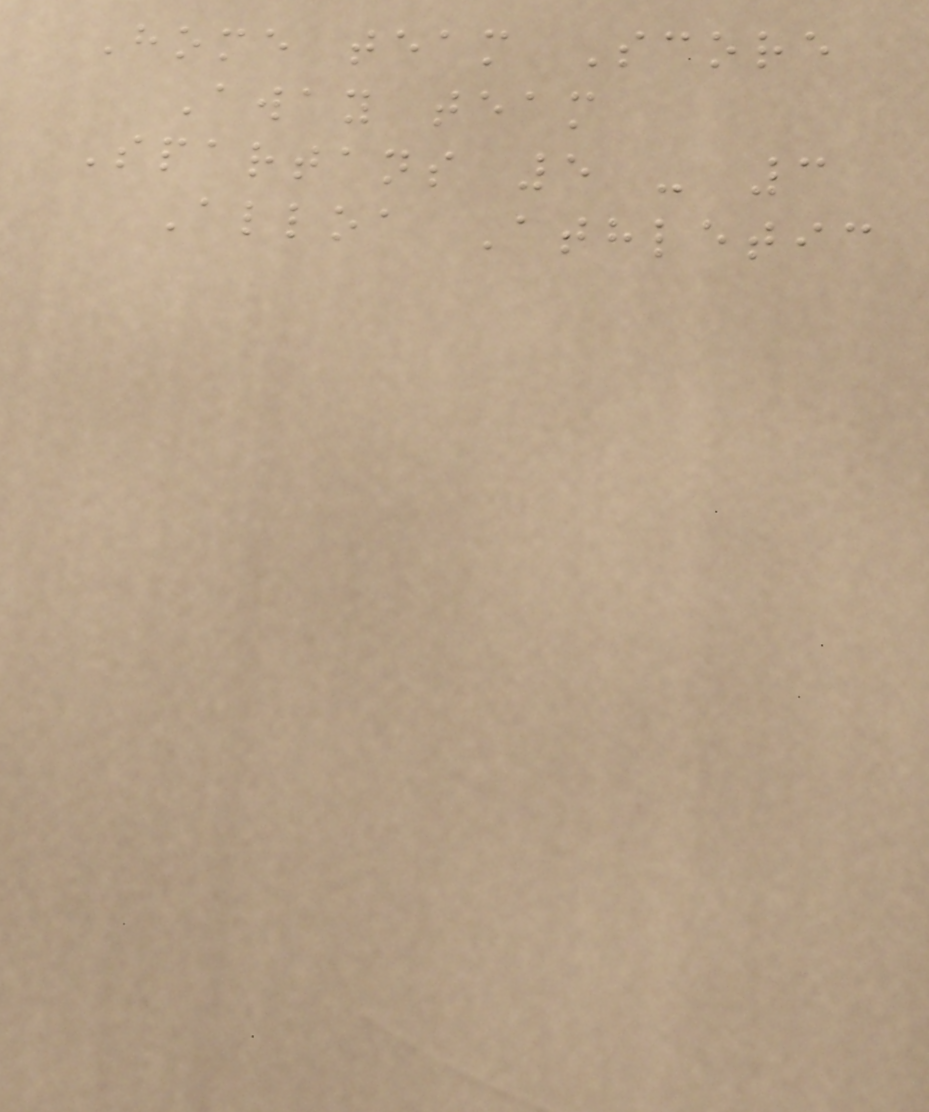Home team Score
Away team
Spartans 5 - 3
Alloa Athletic
